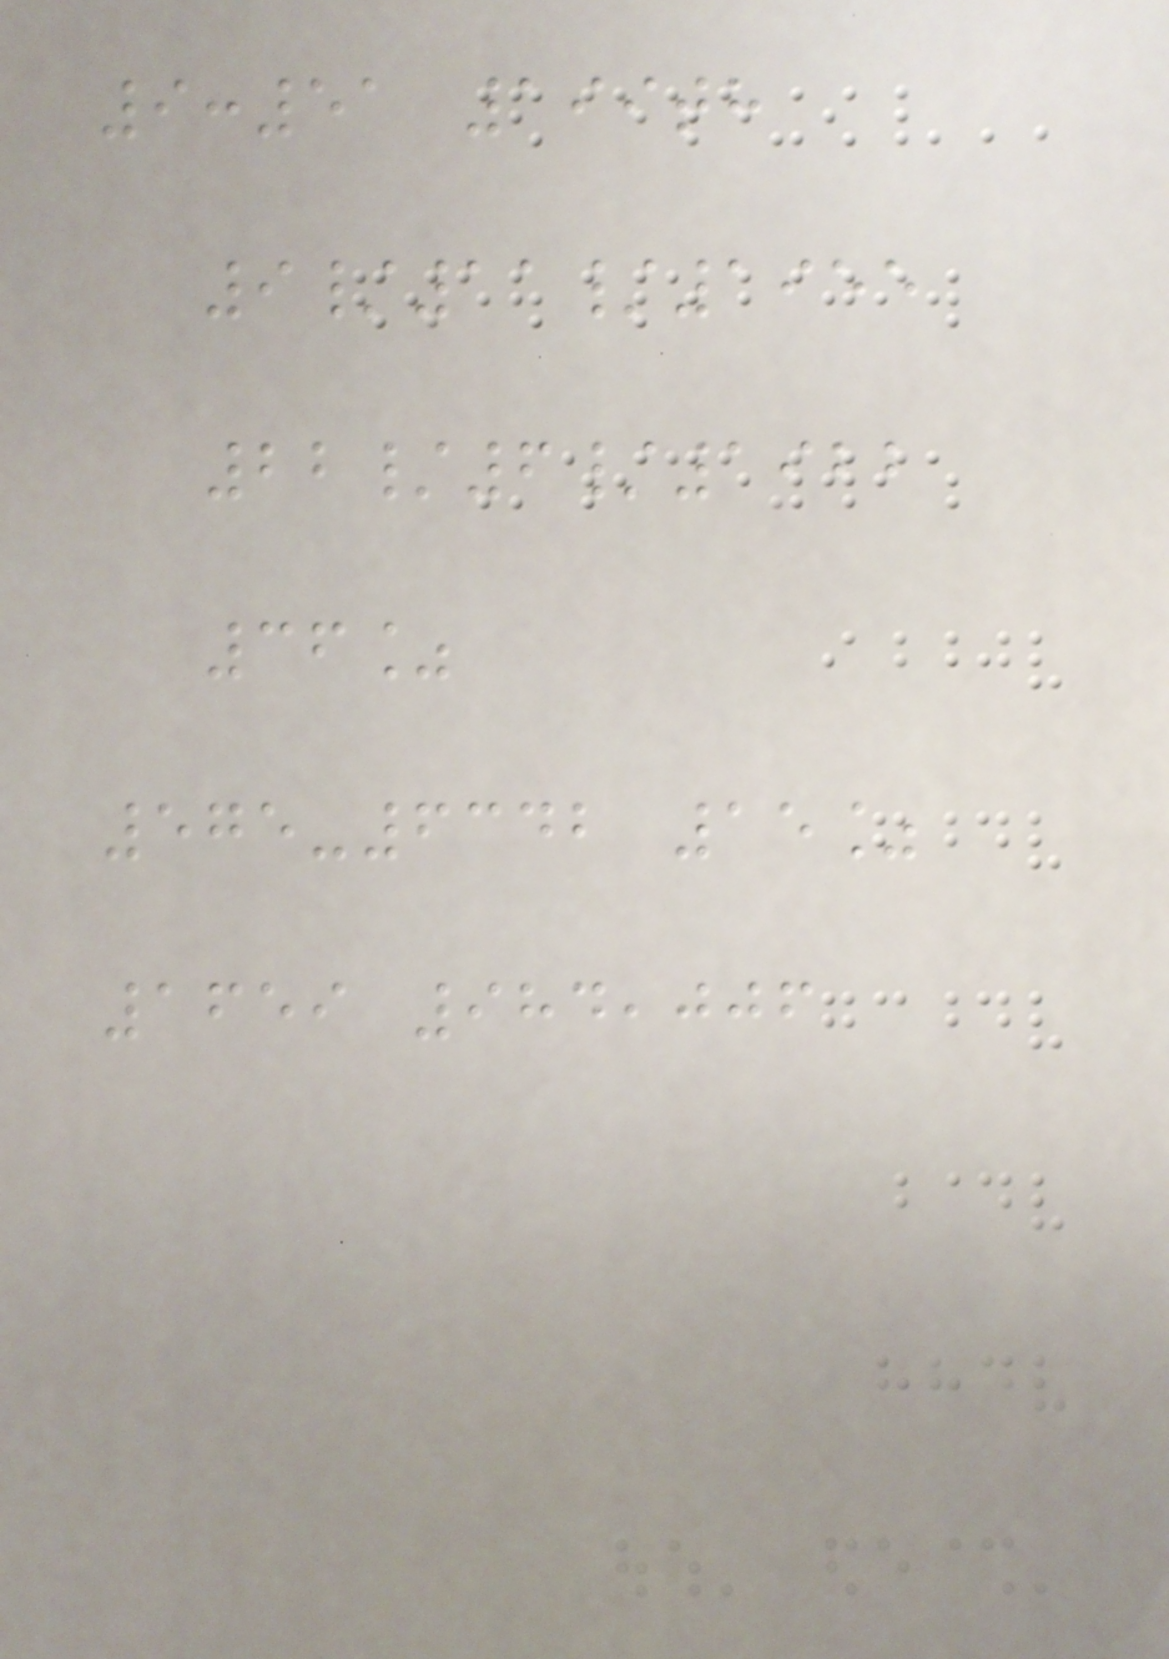9:51 199th
9/11/1955
22/6/1922
36%
575-6342 15%
1659 984,006
